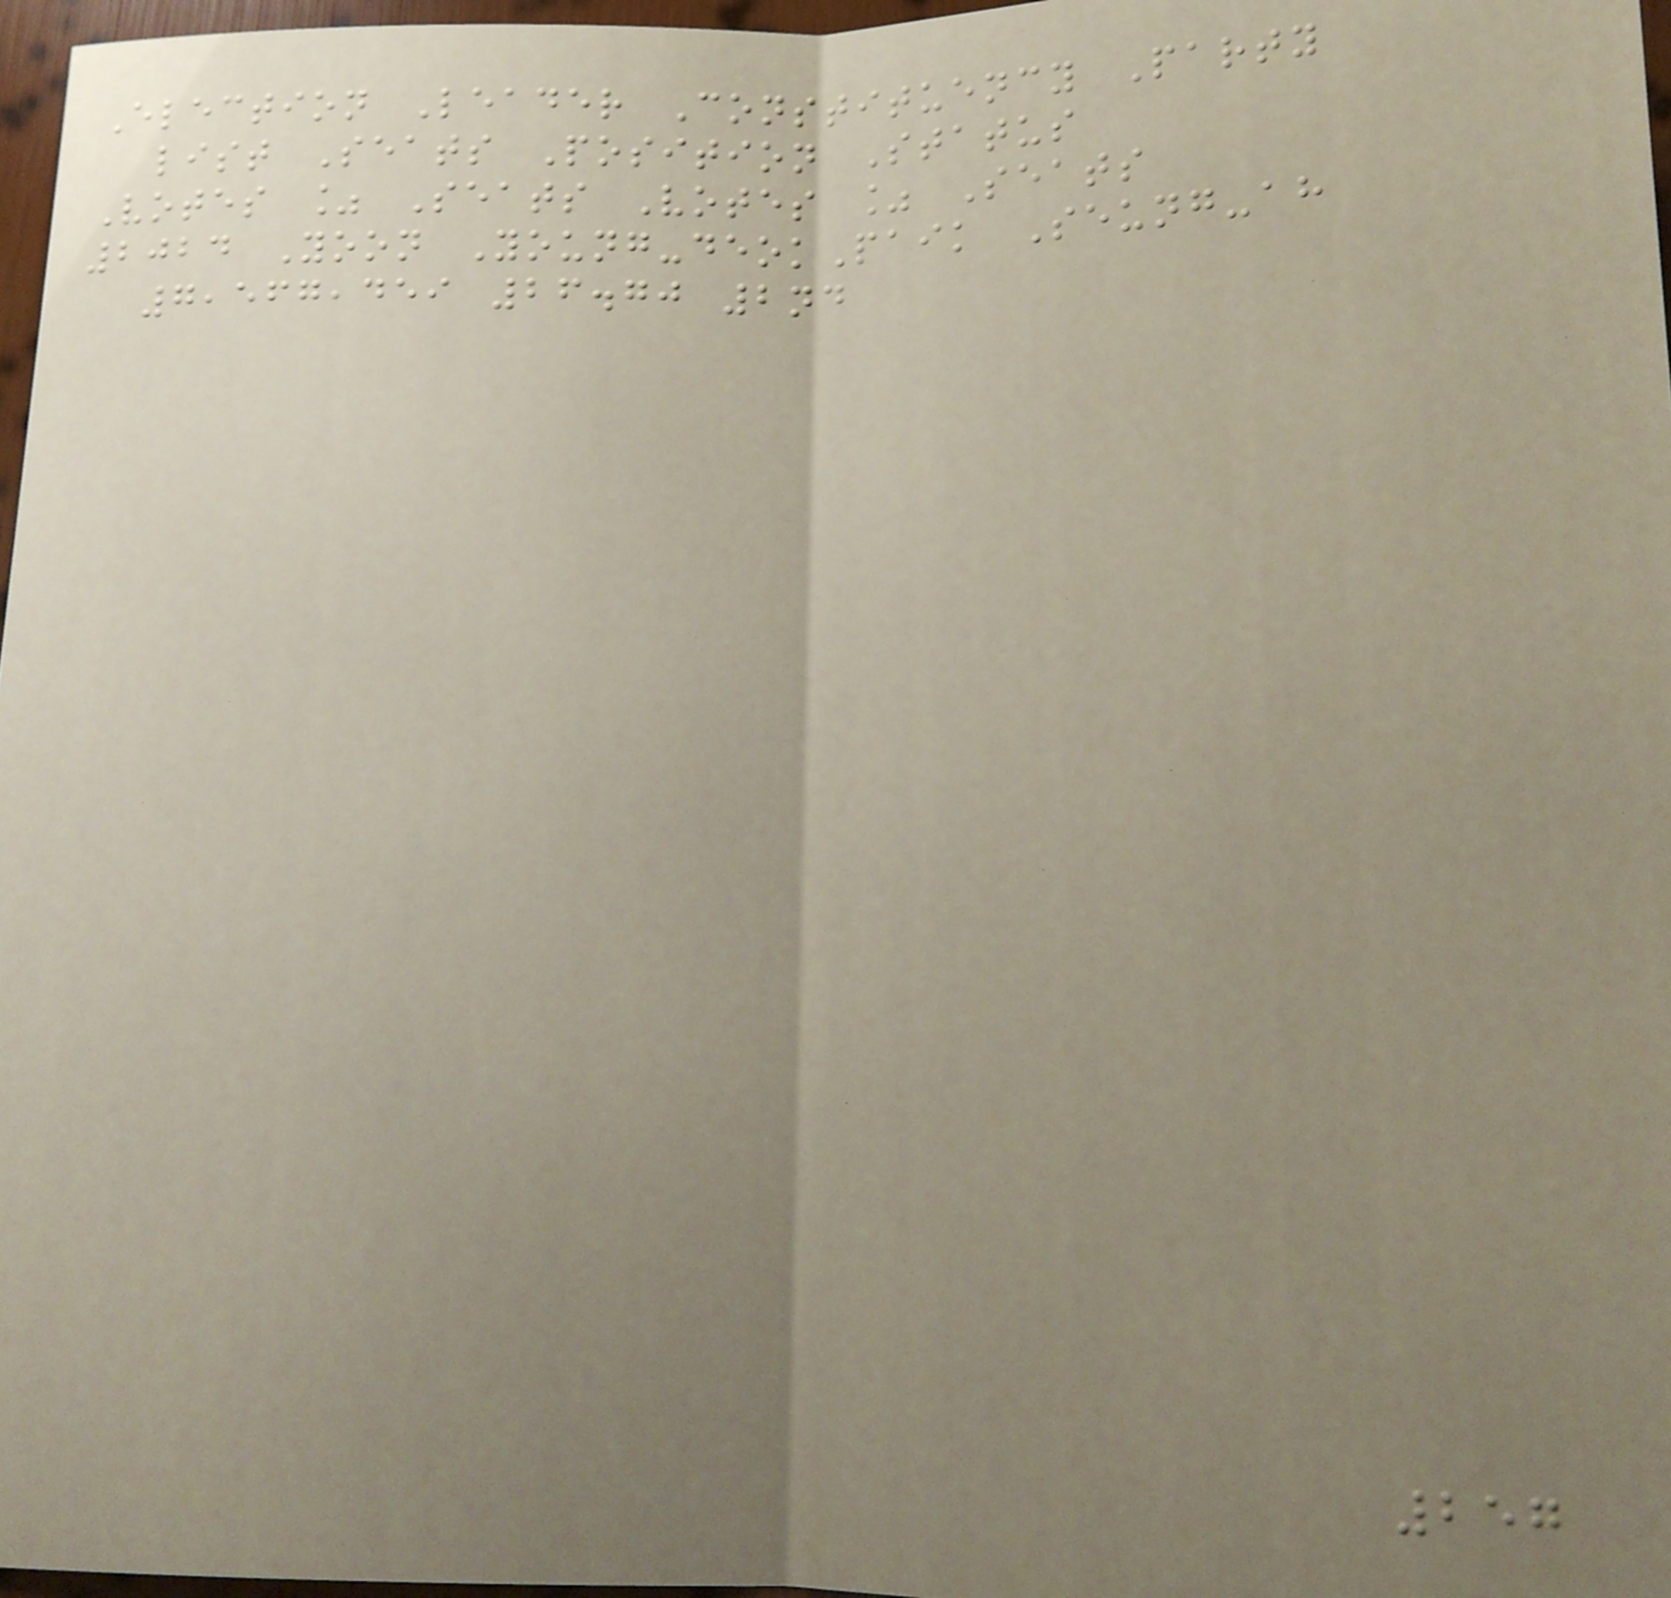Election Leader Constituency Party
list Seats Position Status
Votes % Seats Votes % Seats
2024 Yoon Young-deokPaik Seung-ah
7,567,459 26.70 2nd
257
